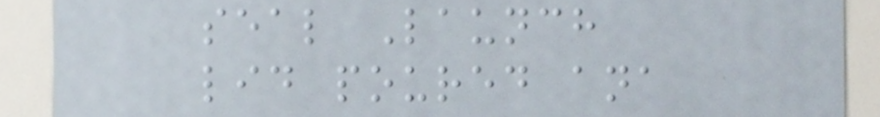seal Launch
lid poured ana
